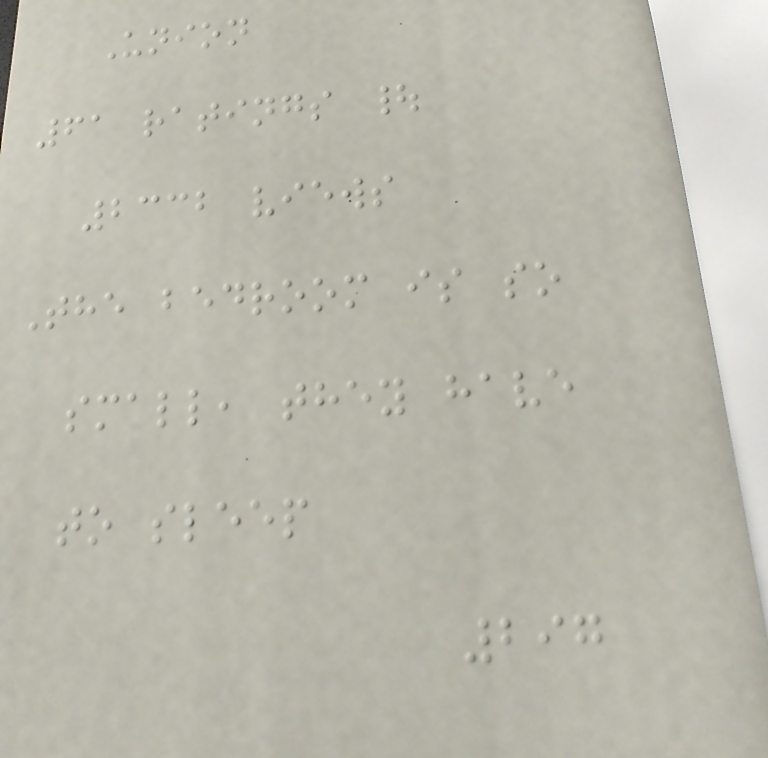Union
61 ratings |
2332 views
The bedroom is so
small, they have
to sleep
297
